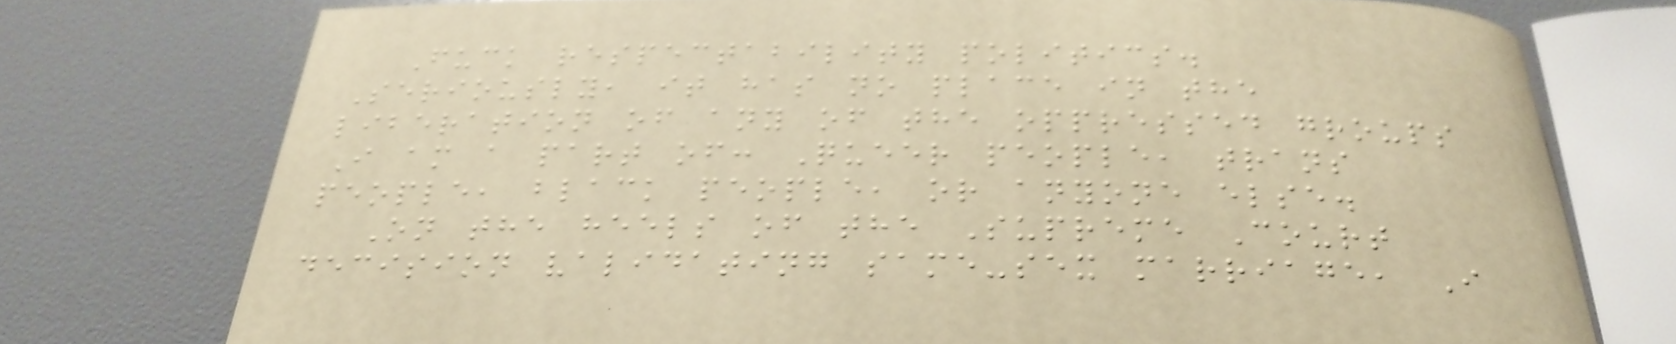Fuck respectability politics.
Seriously, it has no place in the
liberation of any of the oppressed groups
I am a part of: Queer people, trans
people, black people, or anyone else.
On the heels of the Supreme Court
decision validating same-sex marriage, I
